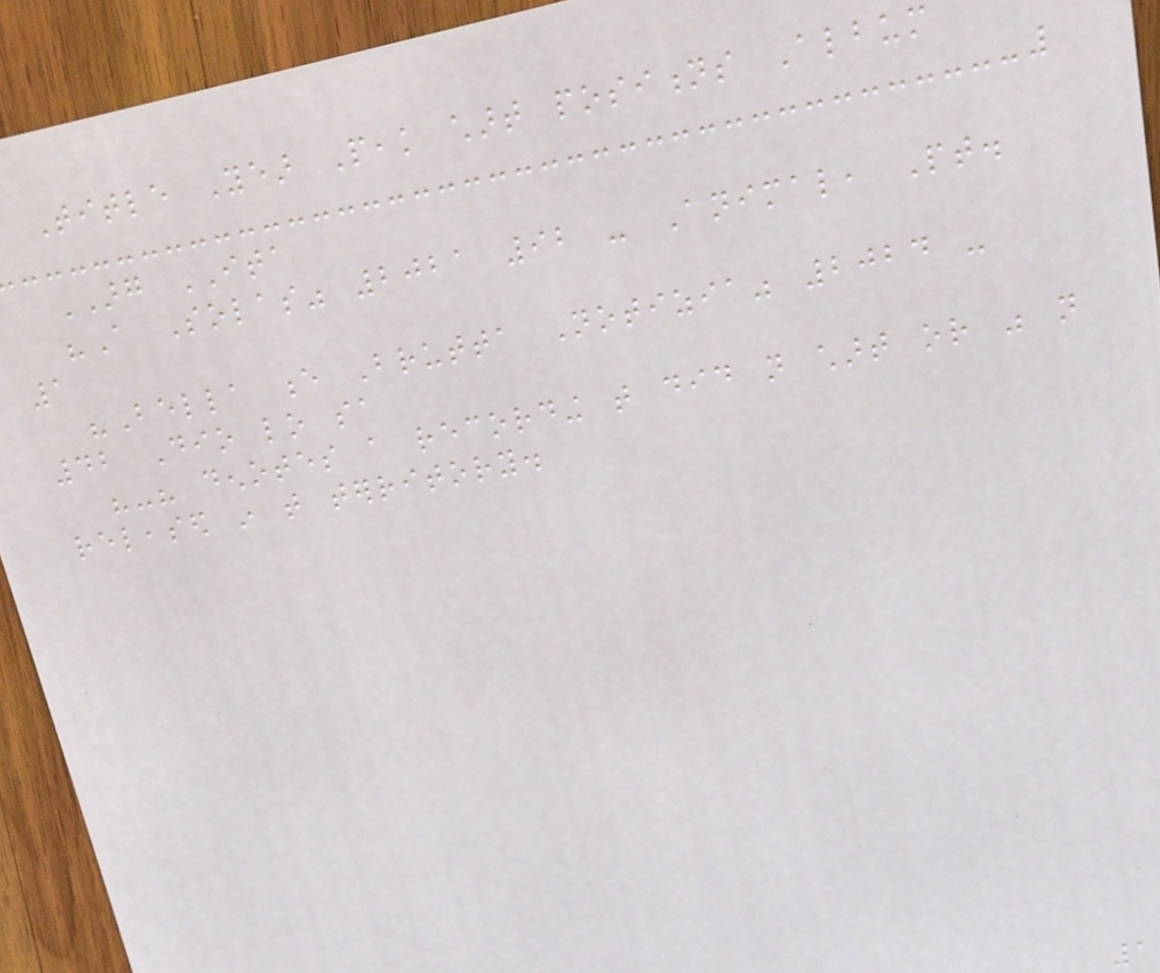Title Year Peak chart positions Album
ARG ITA
"A Solas" 2021 92 - Animal, Pt.
1
"Bella e Brutta Notizia" 2024 -
42 Dio lo sa
"-" denotes a recording that did not chart or was not
released in that territory.
1
